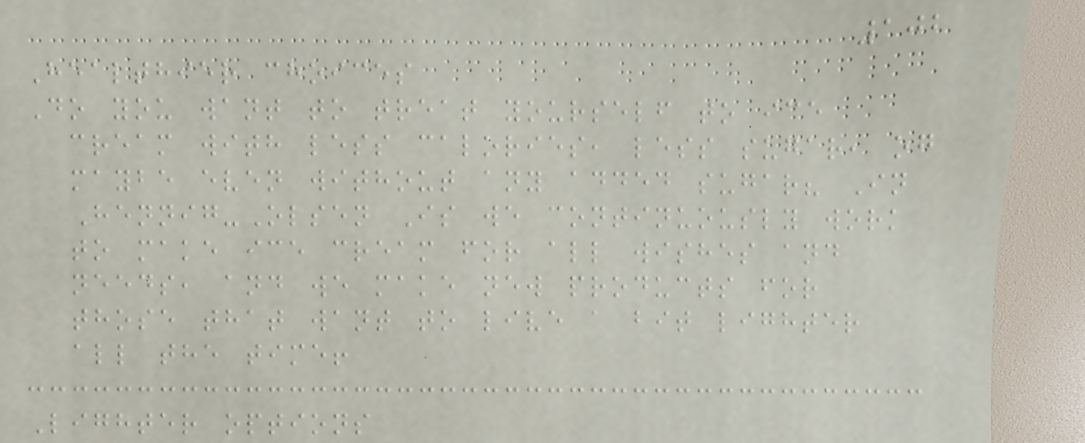102
Healthier choices
Do you want to treat yourself to ice
cream with less calories, less sugar, og
maybe even without any added sugar? In
Hennig-Olsen Is we continuously work
to make ice cream for all wishes and
needs, and we make new products for
those that want to live a bit lighter
all the time!
Lighter options
